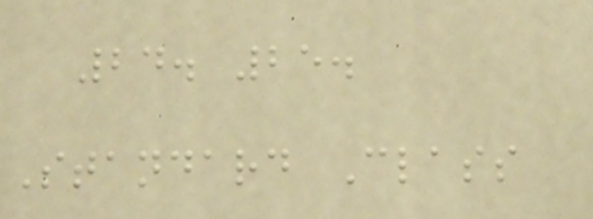24. 25.
Standard Class
